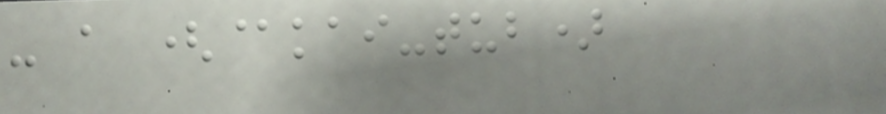- a (@kai-tub)
